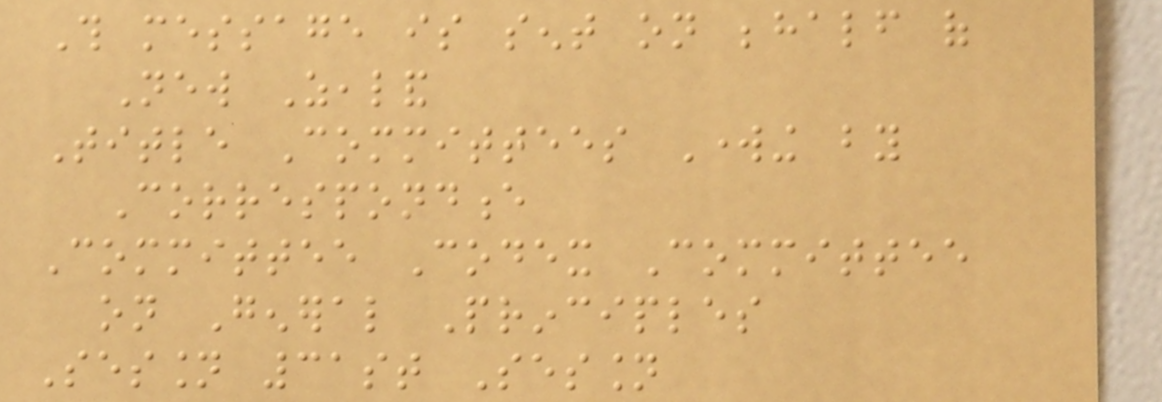This message is sent on behalf of
New Zealand
Title Committees Working by
Correspondence
Committee Codex Committee
on General Principles
Session 31st Session
